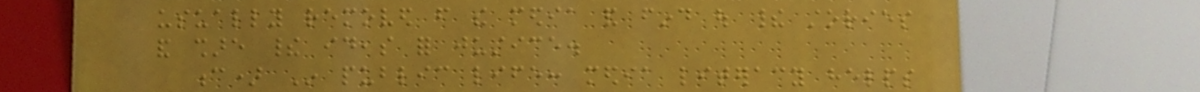usually removed from the media and find out their stories
and share their ideas for justice.
c) In public life: media literacy helps
